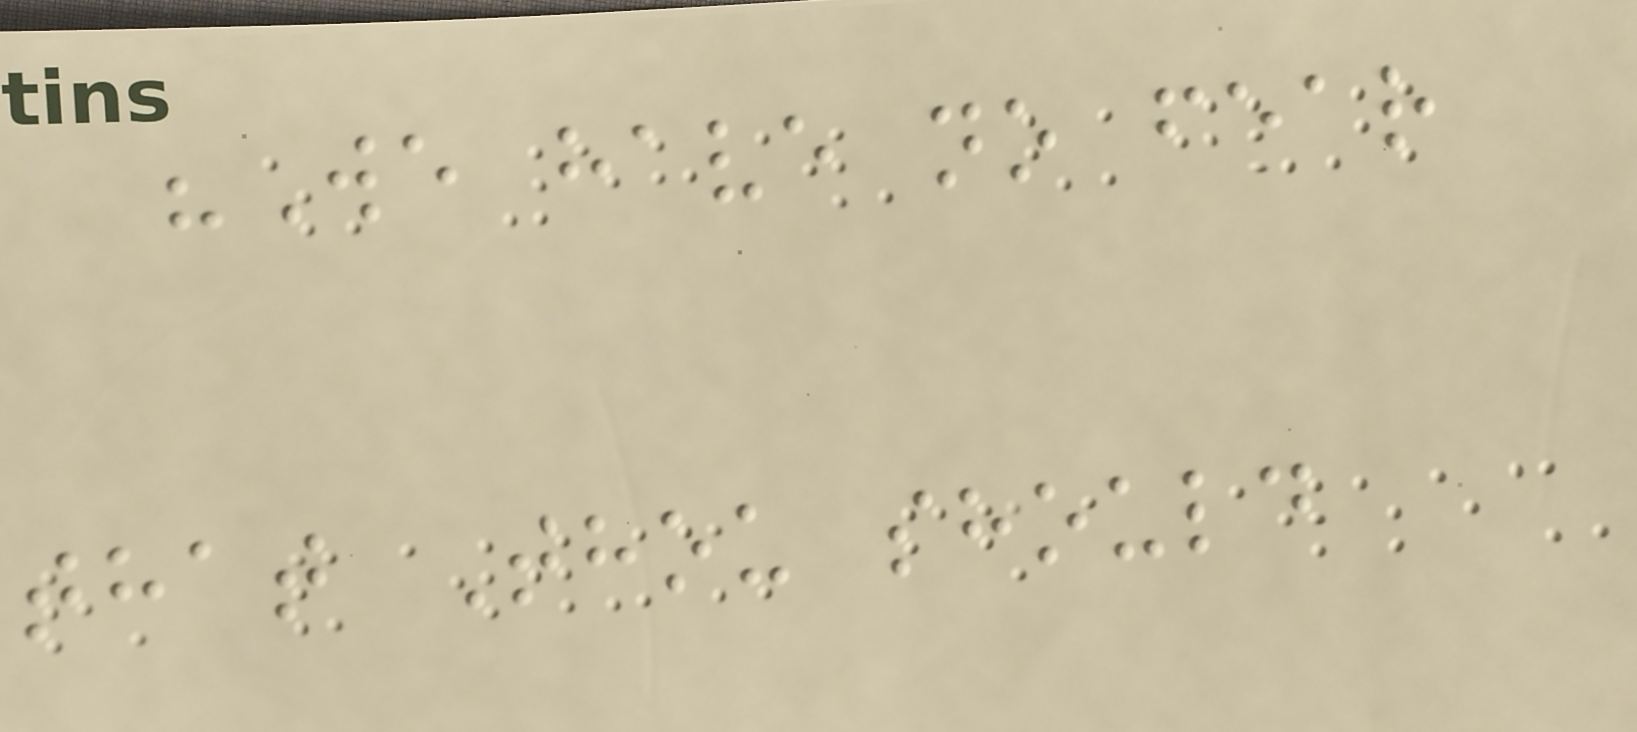"We have no fear
that Thou should
